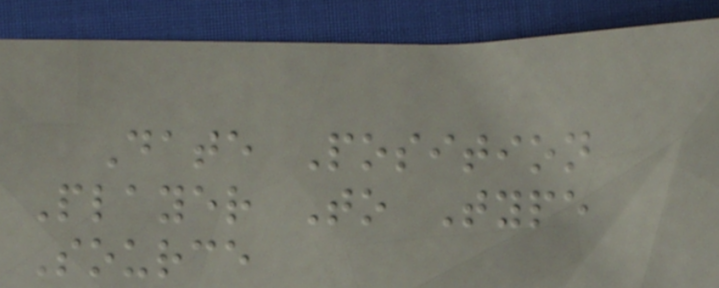Date Position
Player To Type
Source
